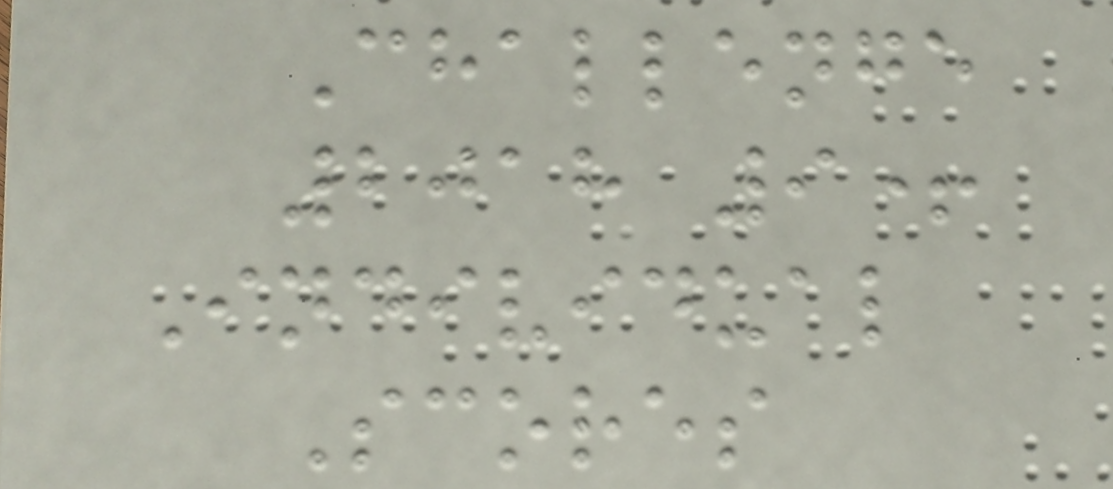Challenge
2018 9+
Individual
Scores
